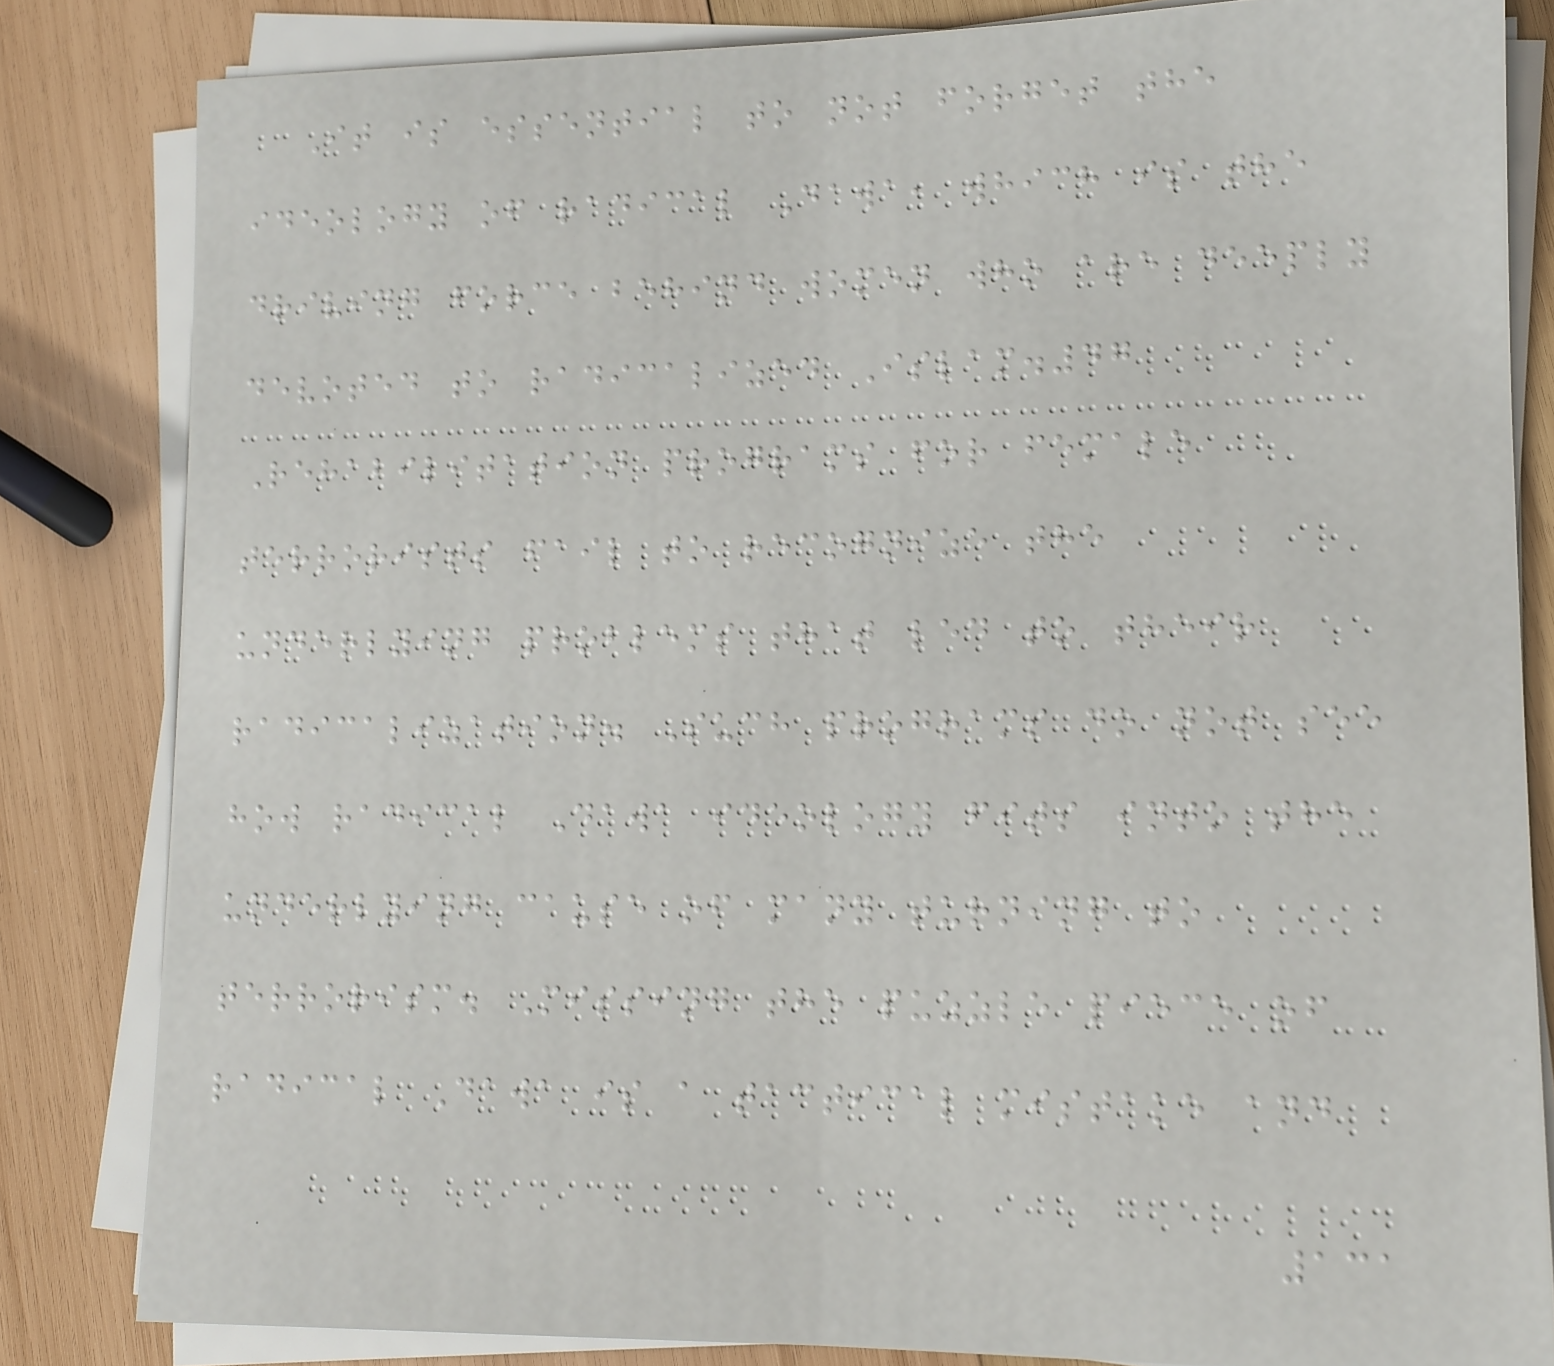It is essential to not forget the
ideology of radical Dawa, which is the
driving force behind women who are deeply
devoted to radicalized Islam.47
Rehabilitation programs for female
terrorists fail to recognize the
underlying problems that led to their
radicalization. Such programs do not see
how radical Dawa ideology fits into the
underlying cause of many turning to
terrorism. Missing the puzzle piece of
radical Dawa is a tactical mistake and
131
